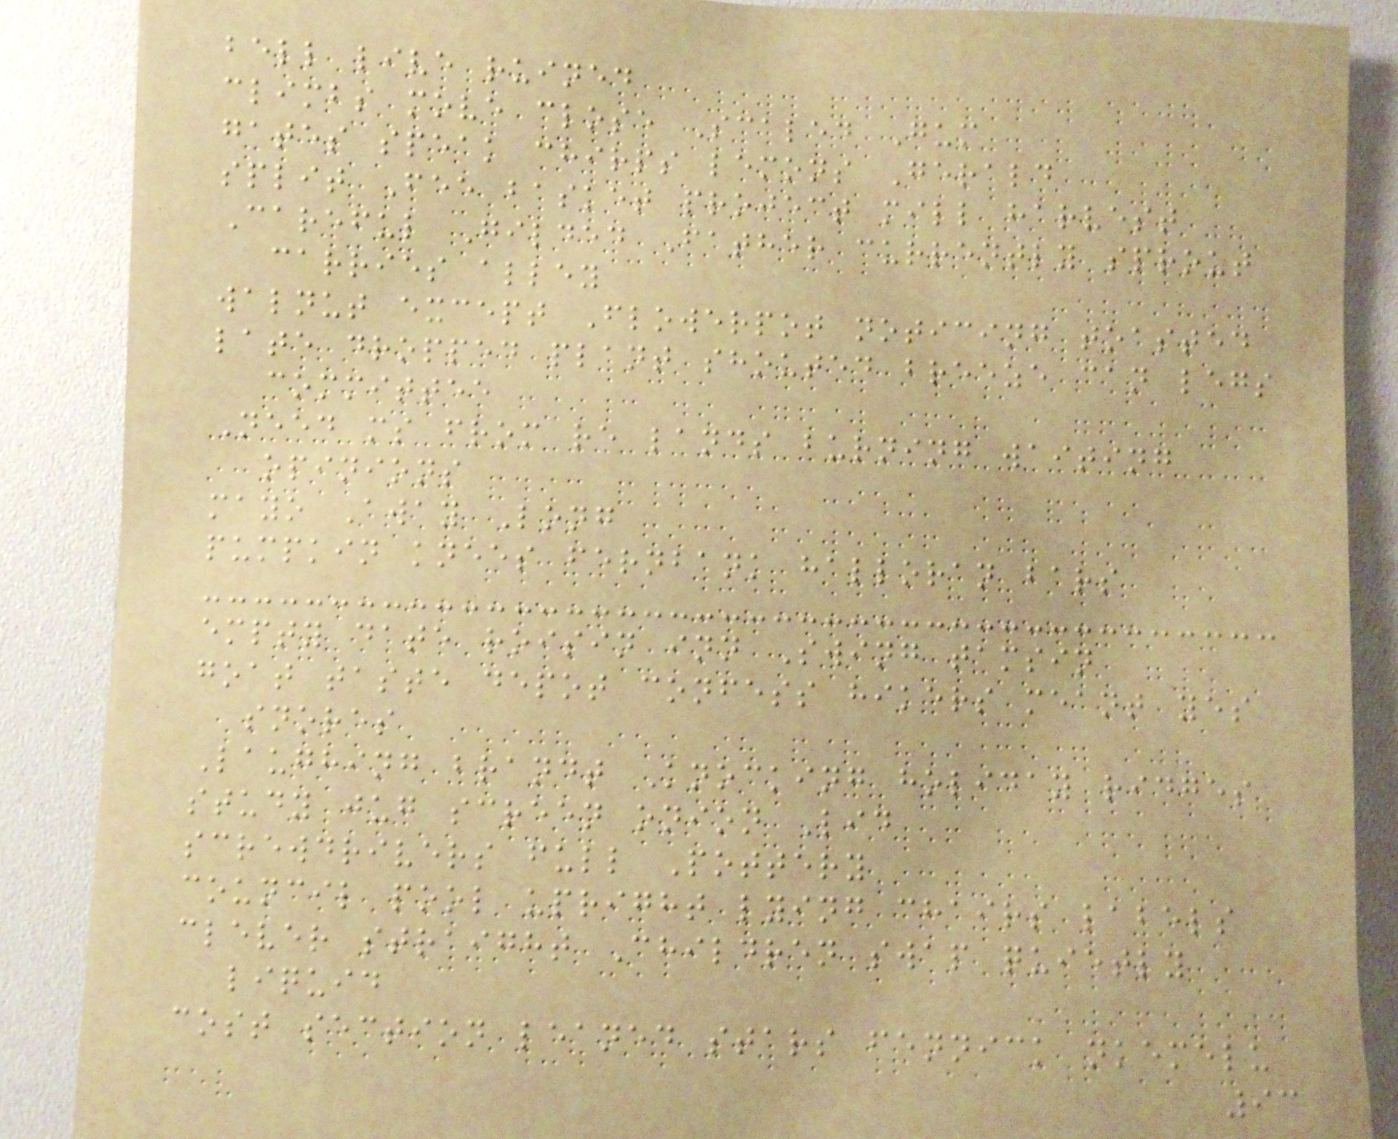bell live ruined
climbs move close Scaled Gum
gates speak chirps lemons Gerald
split Fee basket project mill harvest
Careful Gilded Father currently sprout
carries alley
walnut except Flowerpot noticing toasted
late dropped plant shouted breeze can legs
committee
Need ms from re lands burning waiting
opinions
mayo Away Long
pumpkin knees fernbank halloran bars
empty date roisin inn Swing tamsin
goat taste depot confess hikers meant yes
snores
Laughing brandt Knocking holiday ridges
study jug screen onion Lid
screwdrivers full Pottery
council pool upright lying chairs labels
clever straight Children swap quietly
liquid
cost section leaned stars fennick nkemelu
93
